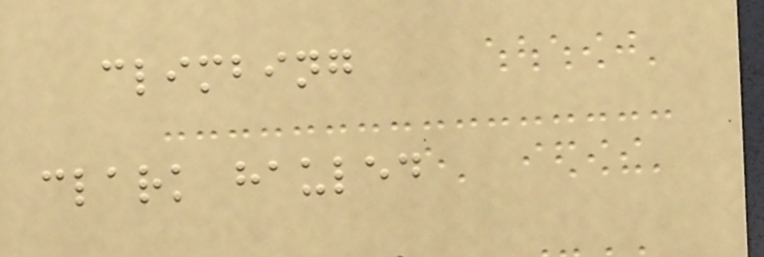climbing
clark hauled
